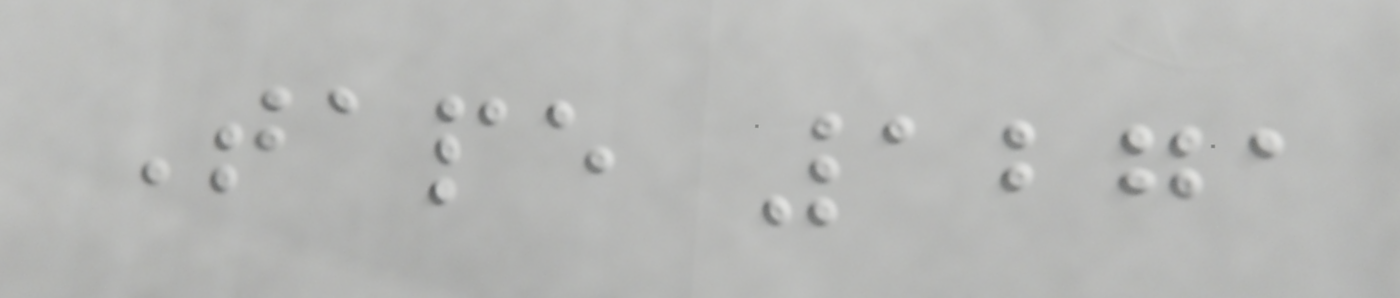Tape 1271
